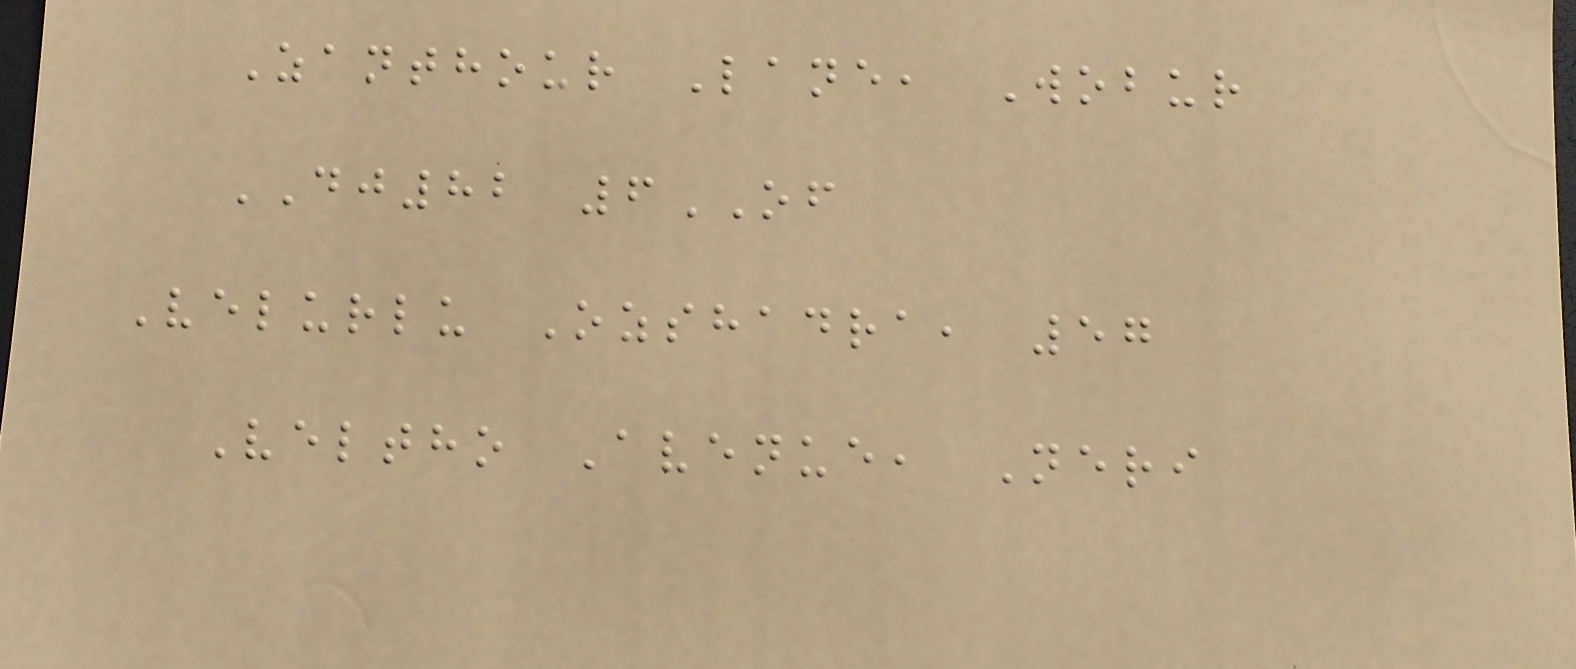Zanthour Lane, Wobur
DJ82 6OF
Velurlu Ozshadra, 57
Veltho Avenue, Neri
